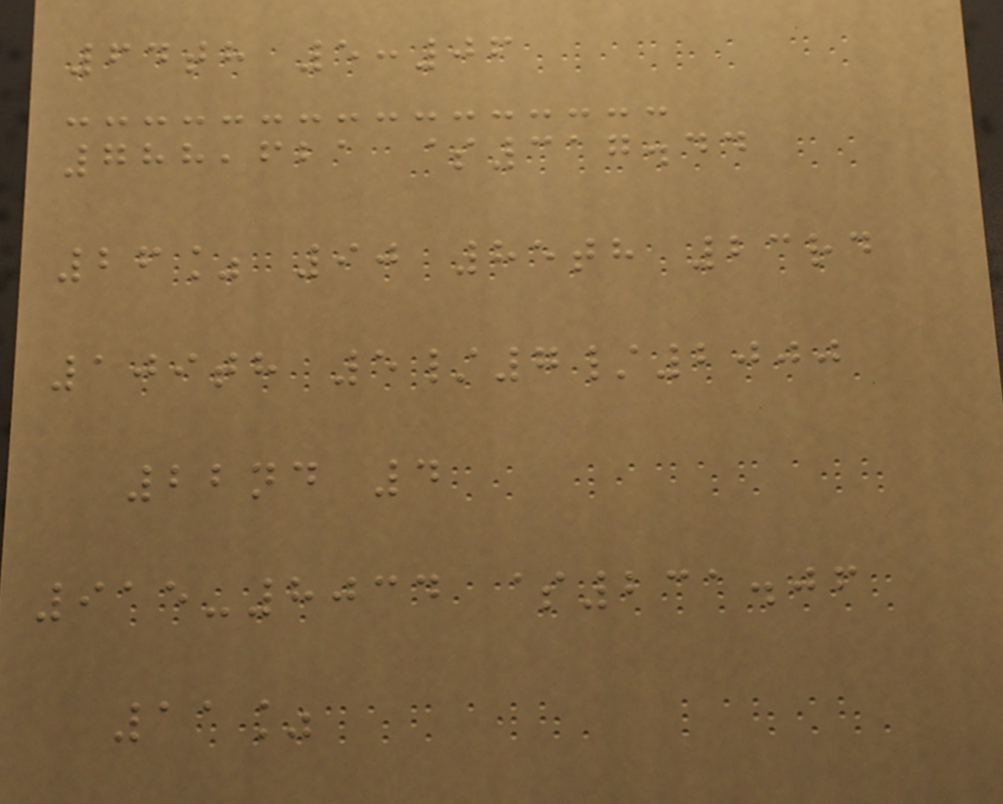64th 5:06
788,621 $317.44
26% 90 85th 23rd
109th 5/7/2000
22nd 4
915-8034 $231.06
11%
